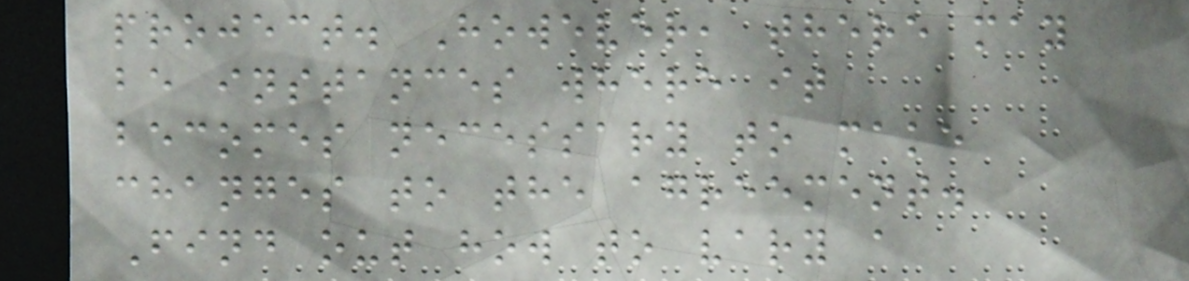project. However, there may
be instances where it
becomes necessary to make
changes to the agreement.
Find out how to vary a
